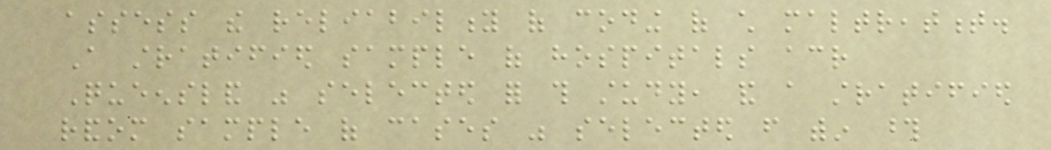assess the reliability of coding of child maltreatment.
A stratified sample of hospitals across
Queensland was selected for this study, and a stratified
random sample of cases was selected from within those
